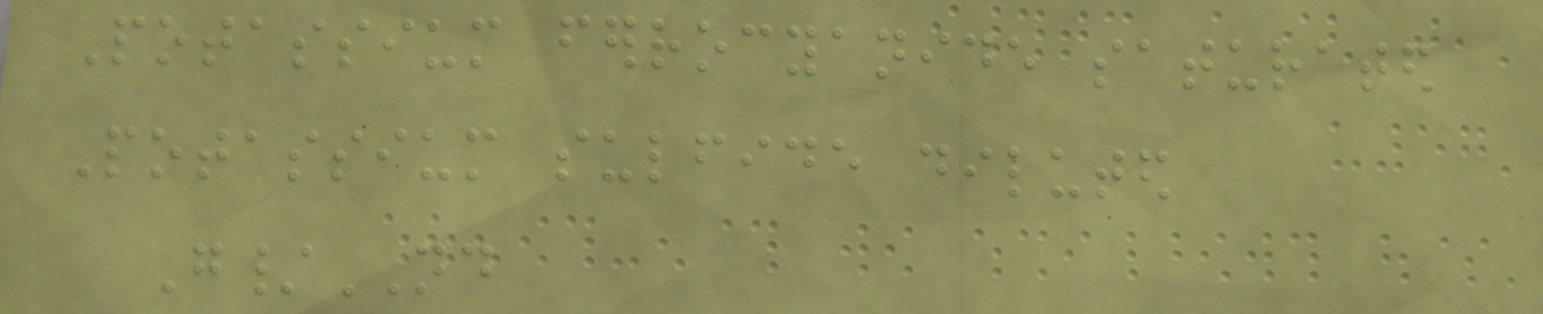Potassium ferrocyanide saturated
Potassium sulfide diluted
G/ND
